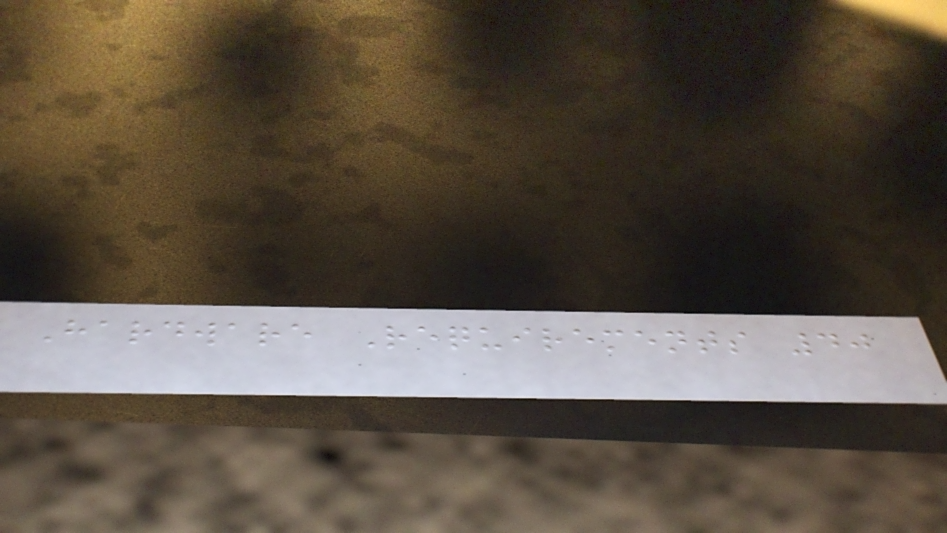Hardware Requirements 40
